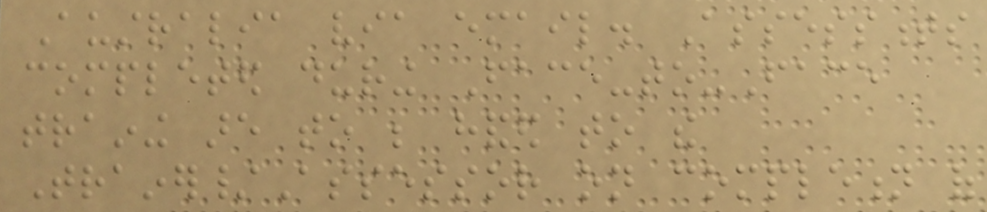Australia via email. Assessments
completed during Face-to-Face
training are to be handed to the
Trainer/Assessor on completion of
